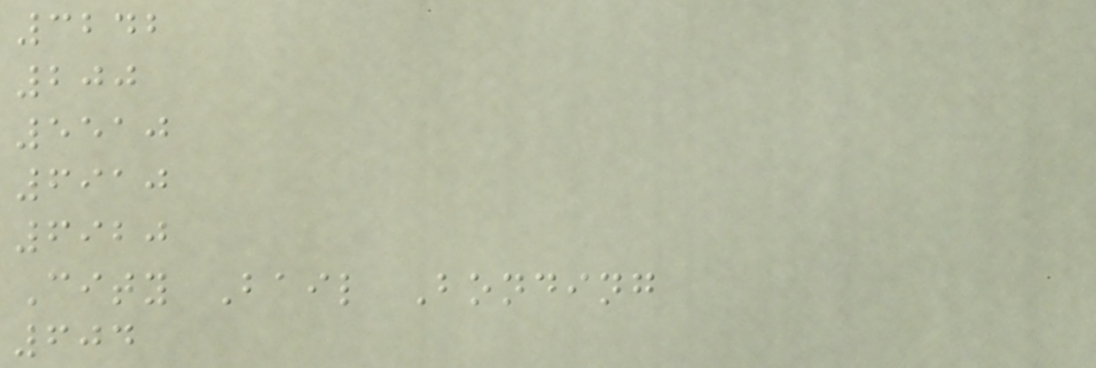3242
200
5510
6910
6920
City Bail Bonding
604
